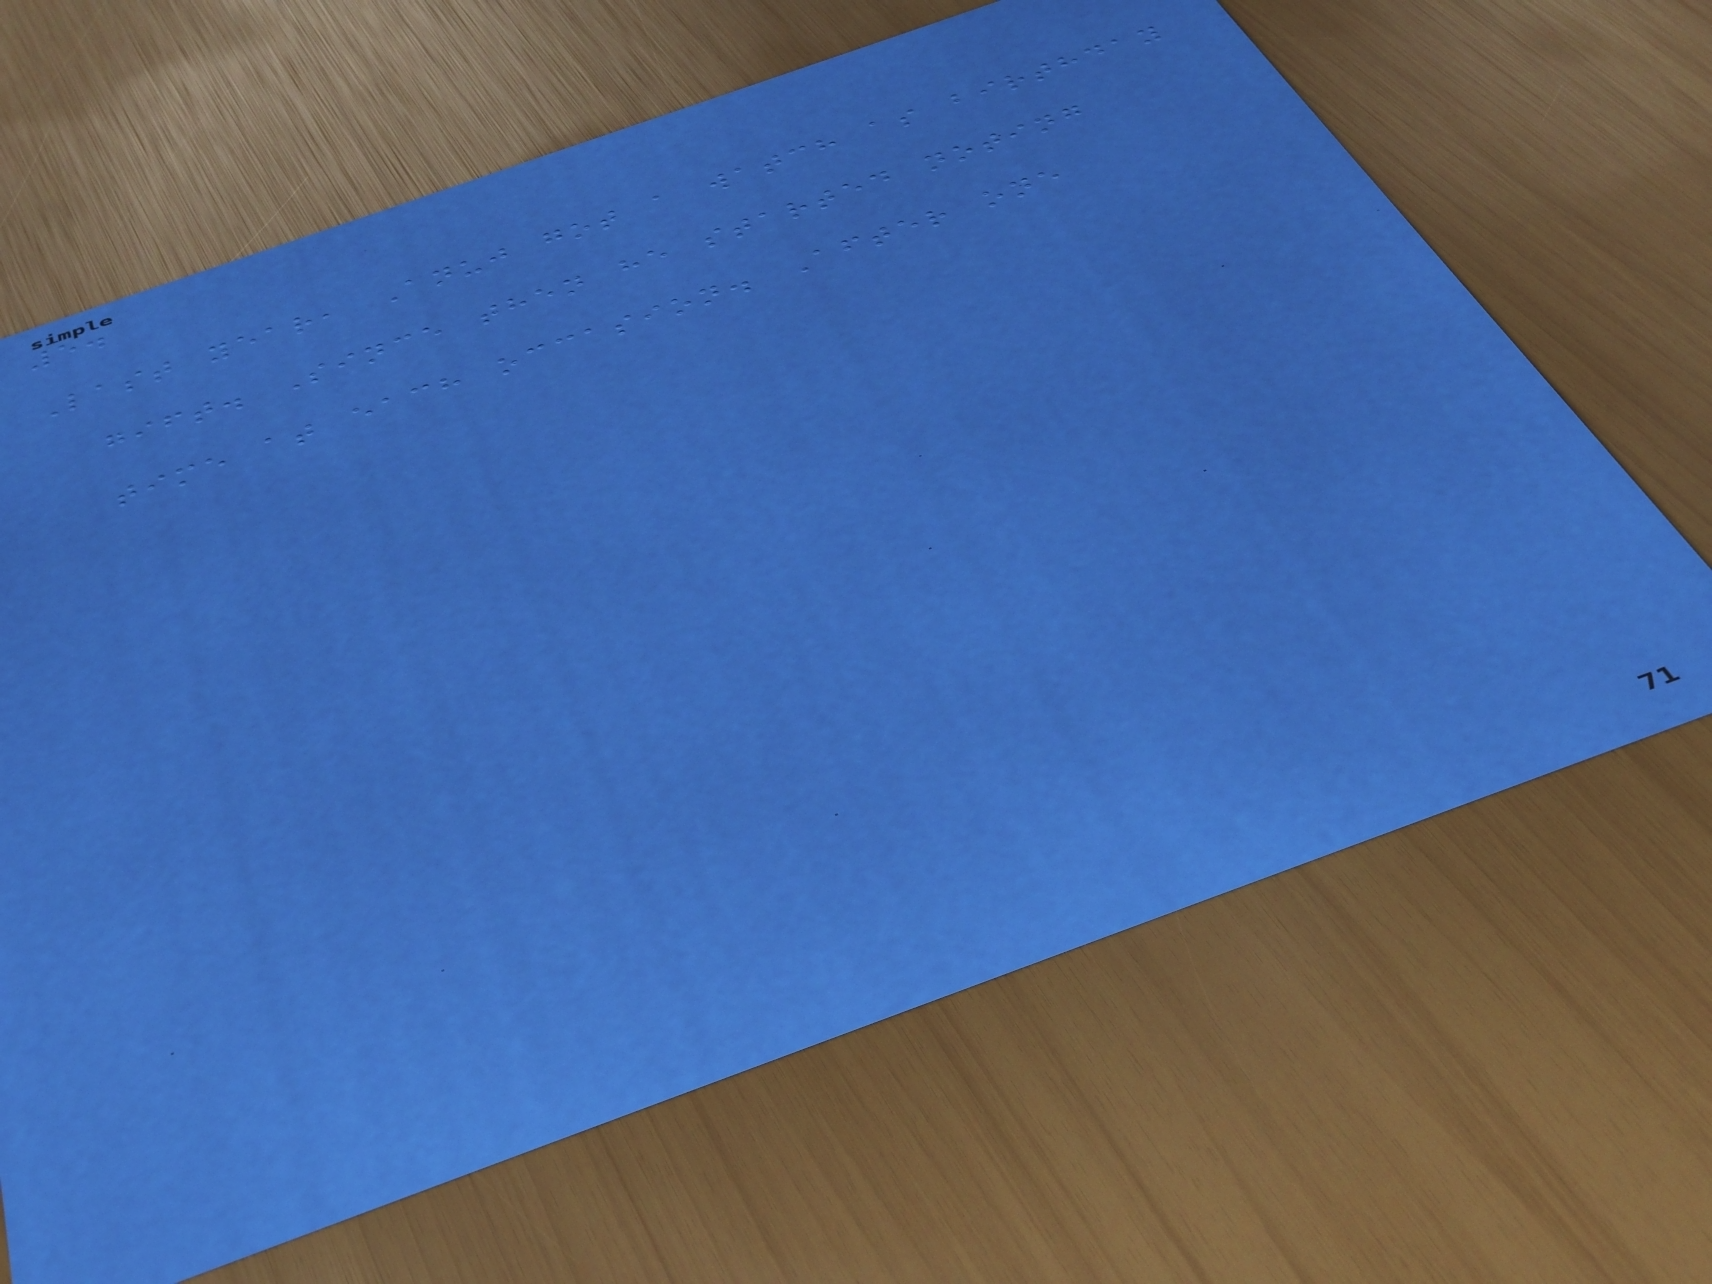5.
Last year, Anuj got a watch as birthday
gift. Since then he started noting
time at each occasion. After one
